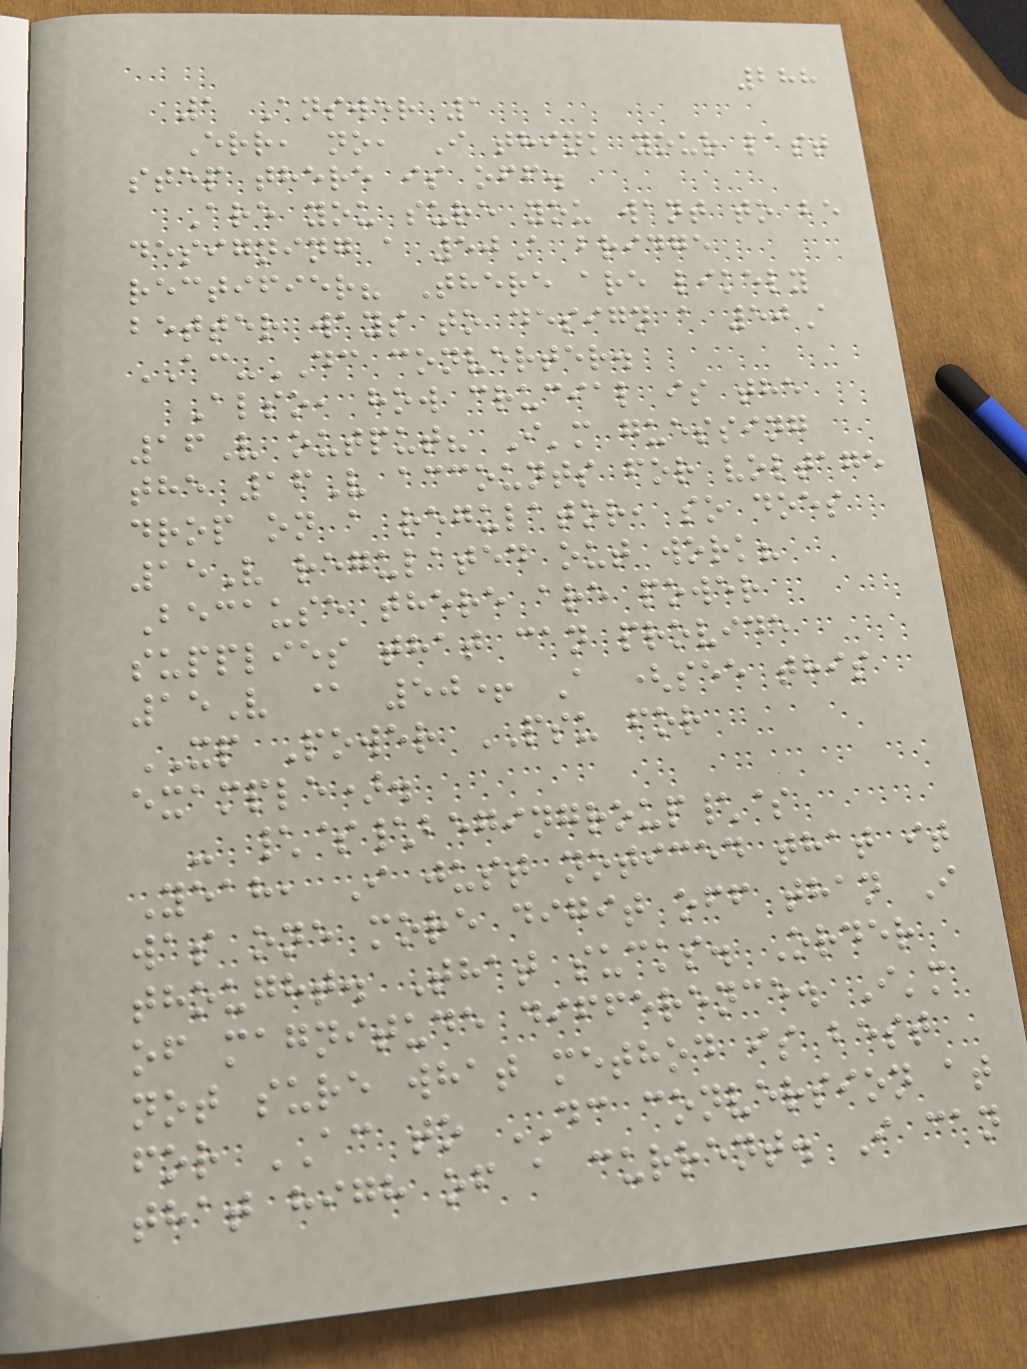288
1 Answer 1
Err, no, I think your last
step there is off.
Are you sure you want to be
designing a 50A bridge
rectifier? There are likely
better ways to design a 50A
AC-DC converter.
Also, how crucial is the
16V output? I'm guessing
the 16V accounts for voltage
drop on a regulator, so does
15V regulated out work?
Because there are power
supplies that can provide
15V @ 50+ A (see this
XP Power PSU for
example).
- \$\begingroup\$
Yeah, I just noticed that it
was one more digit off than I
thought. That sucks. Order
of magnitude difference. I'm
not sure what method is best
for AC to DC conversion at
that high of a current. I can
